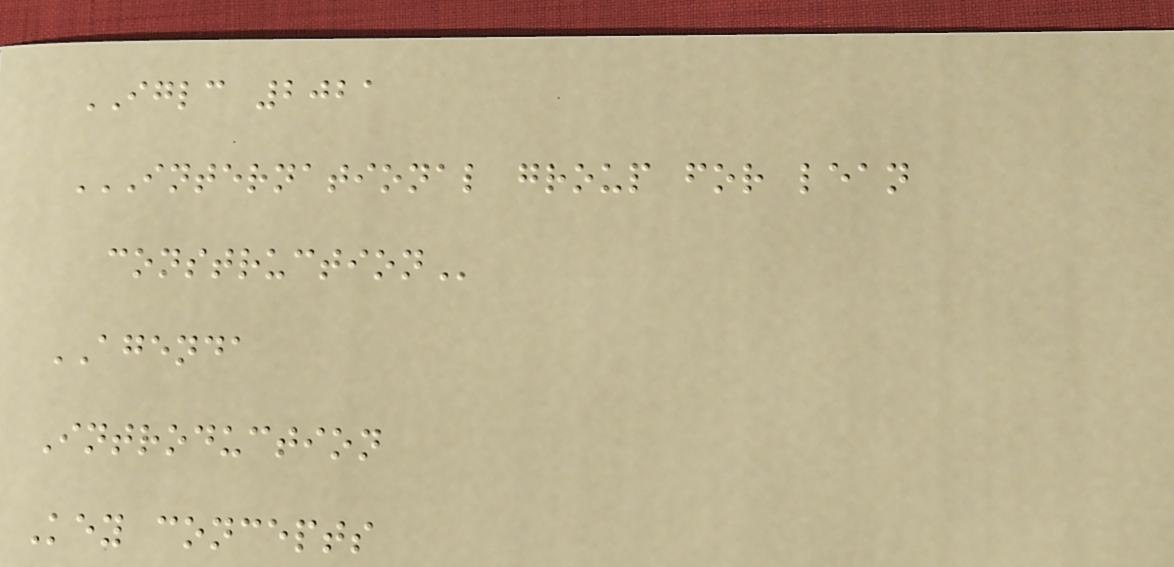IGLC 2021
INTERNATIONAL GROUP FOR LEAN
CONSTRUCTION
AGENDA
Introduction
Key concepts
